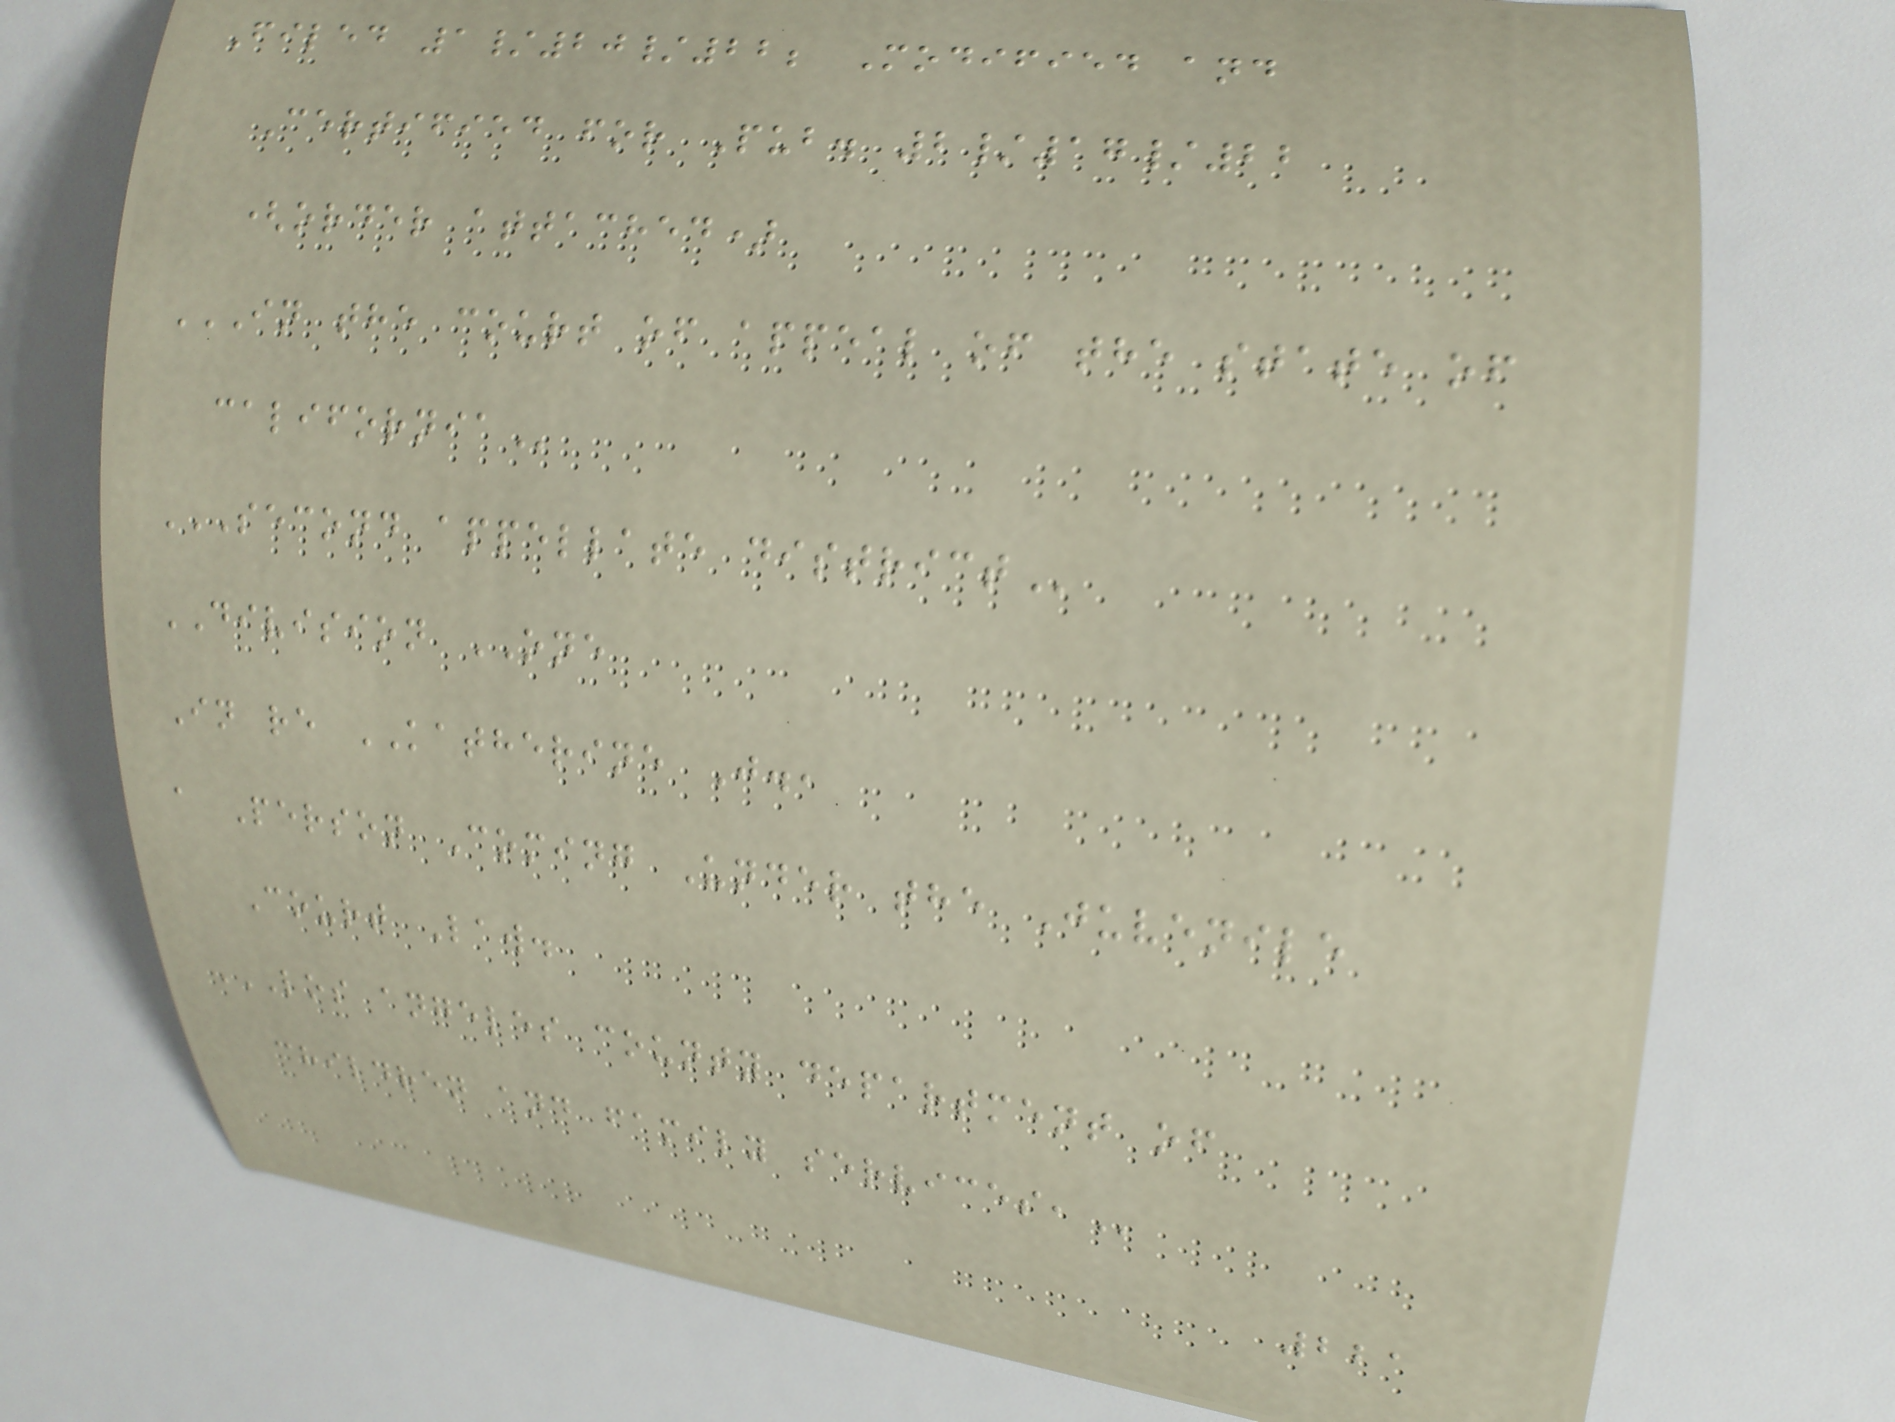Filed 1/20/22; Modified and
Certified for Pub. 2/17/22
(order attached)
IN THE COURT OF APPEAL OF THE STATE OF
CALIFORNIA
SECOND APPELLATE DISTRICT
DIVISION ONE
In re KATHERINE J.,
a Person Coming Under the Juvenile
Court Law.
LOS ANGELES COUNTY DEPARTMENT OF
CHILDREN AND FAMILY SERVICES,
221
